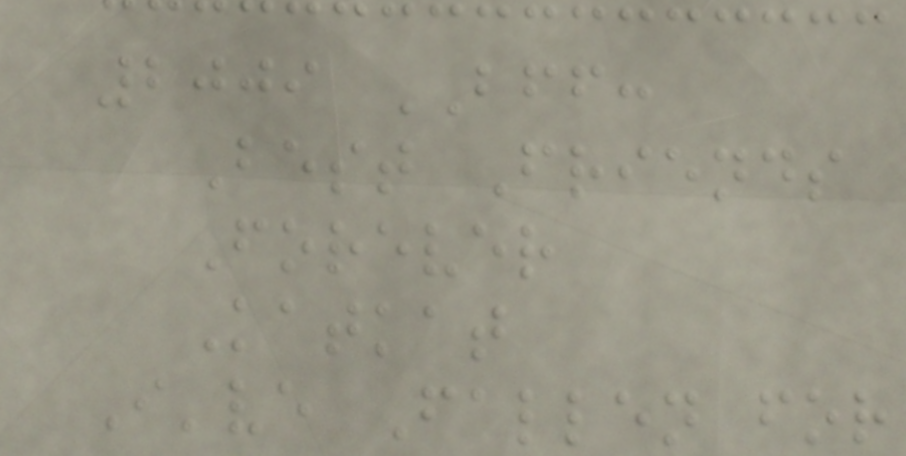2009 BFF:
Best Friends
Forever
Katkat
I've Fallen for
